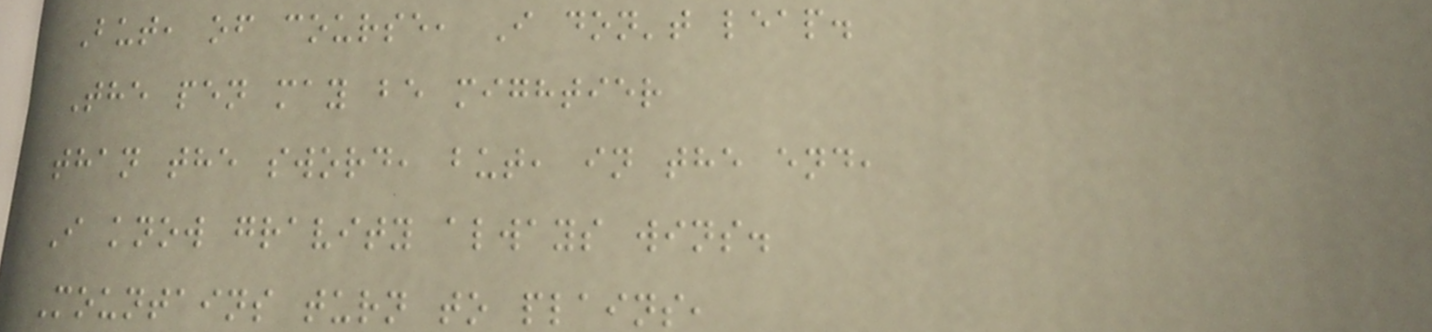But, of course, I don't leap.
The pen may be mightier
than the sword, but, in the end,
I know gravity always wins.
Mountains turn to plains,
